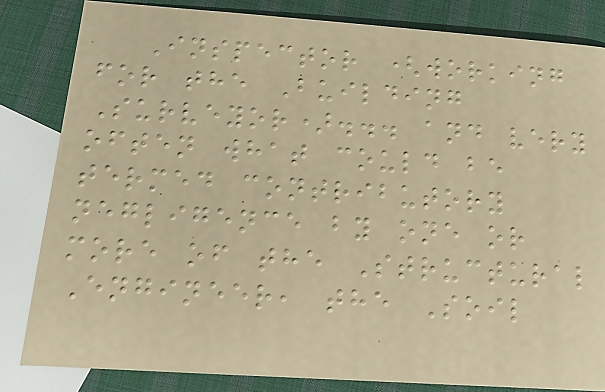Inspector (working
for the Building
Surveyor)... and very
often what could be
termed contributory
negligence by one or
more of the Structural
Engineer, the Soil
